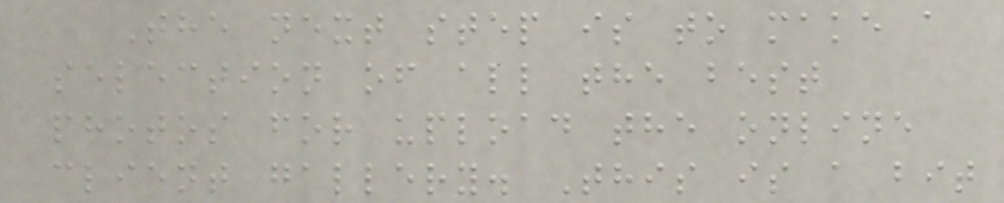The next step is to make a
selection of all the best
photos for upload the online
client gallery. This is a bit
